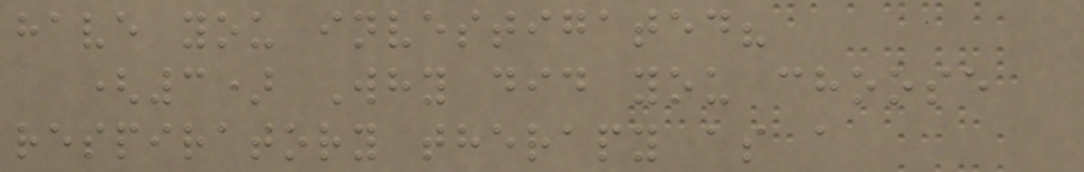have you investigated?
(3) Why did you choose
respiratory therapy as a
